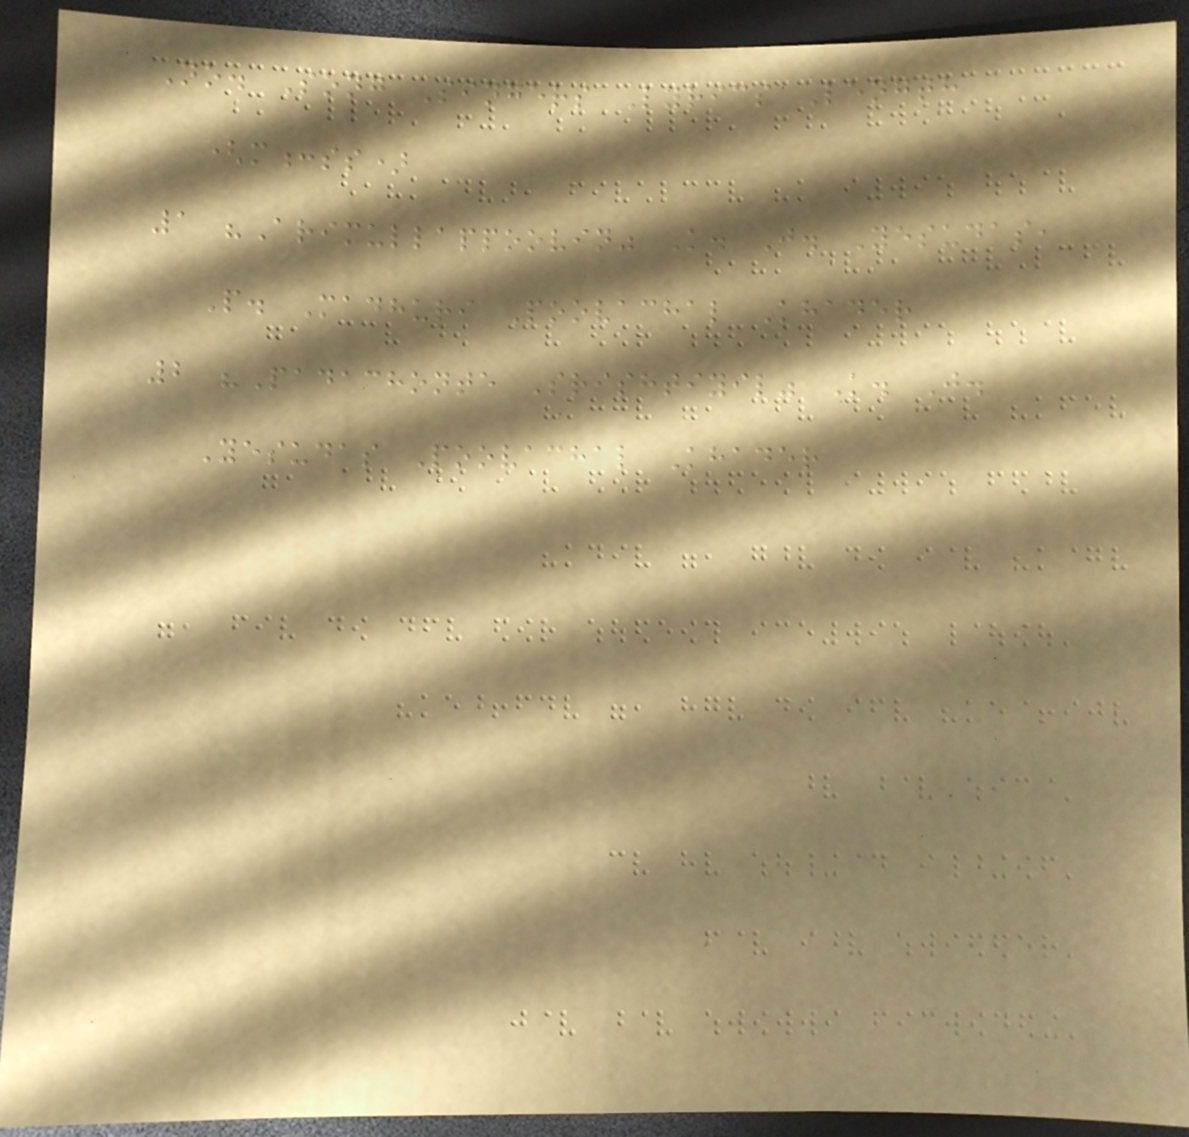No. Song Singers Lyrics Length
(m:ss)
1 "Arimullappoovin" K. J. Yesudas,
P. Madhuri Poovachal Khader
2 "Padachonte Srishtiyil" K. J.
Yesudas Poovachal Khader
